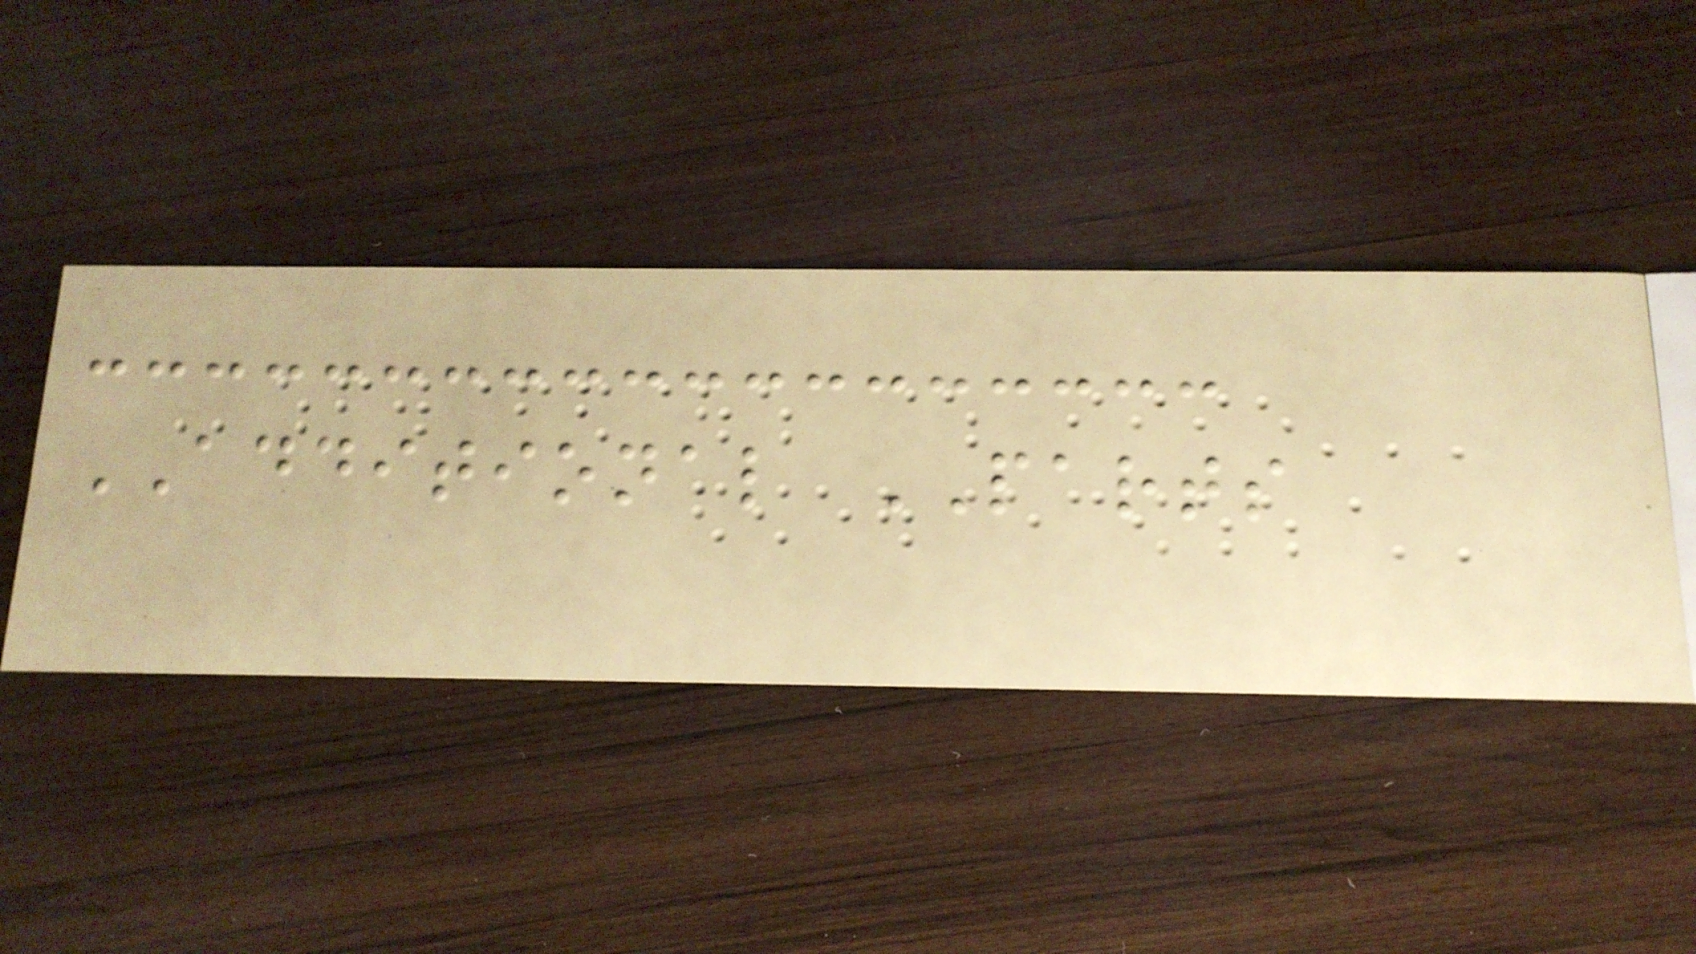ADDITIONAL PARTS
